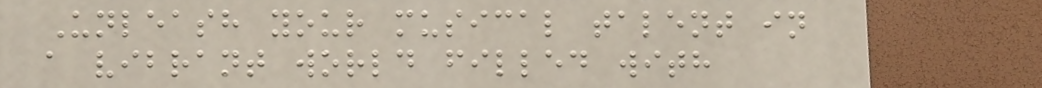Unleash your musical talent in
a vibrant world filled with
